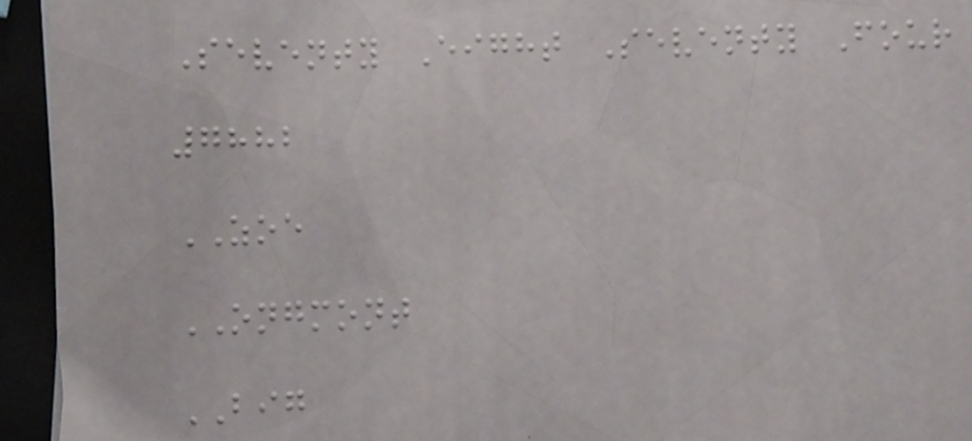Seventy Eight Seventy Four
7882
ZOE
ONGMONT
BIG
